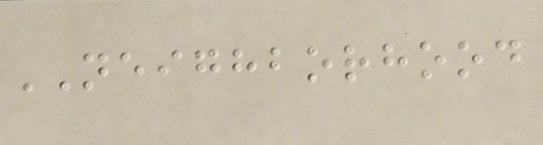NEIGHBORHOOD
